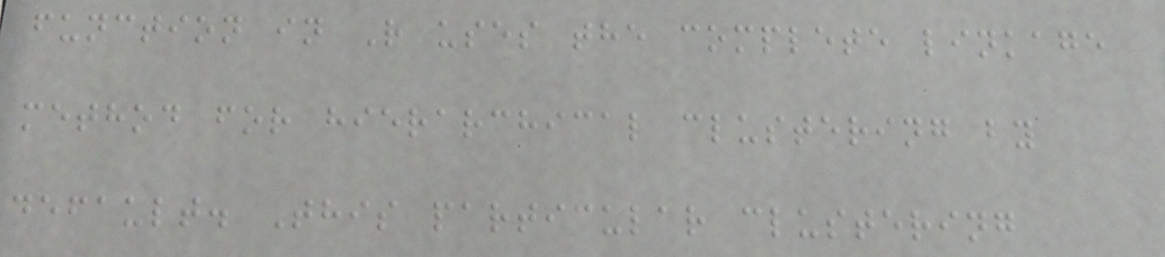function in R uses the complete linkage
method for hierarchical clustering by
default. This particular clustering
